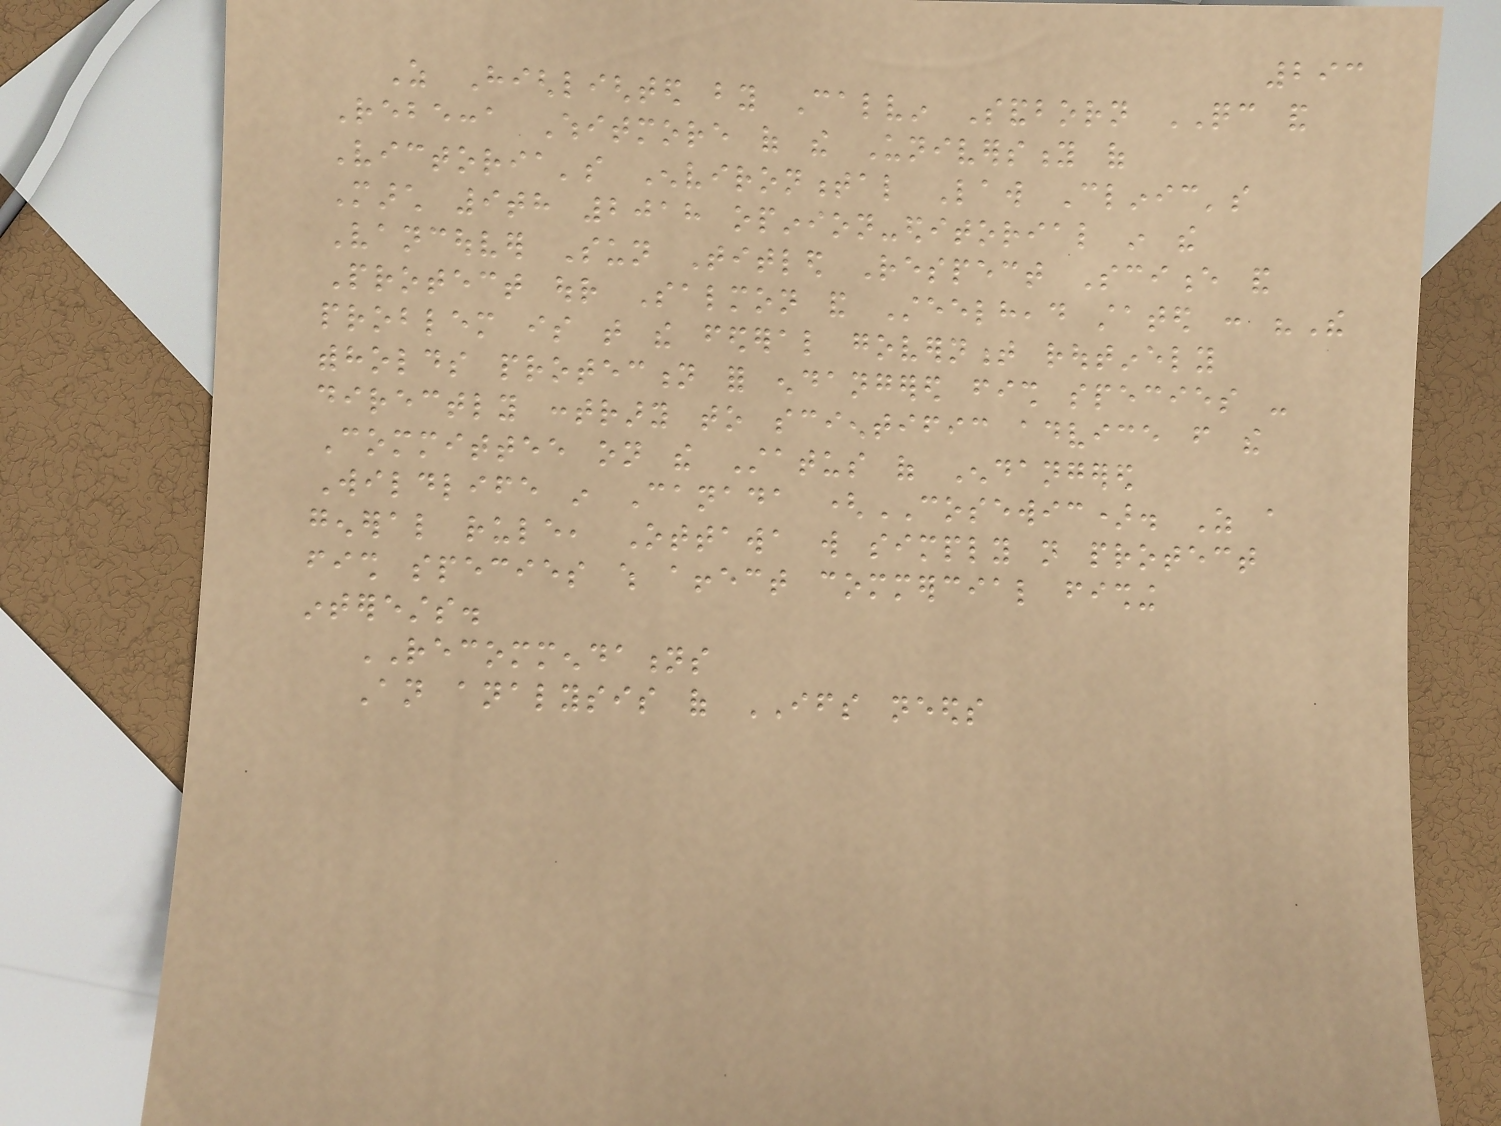293
As Highlighted by Calvin Sandborn QC and
Rebecca Whitmore of the University of
Victoria's Environmental Law Clinic's
March 9th 2018 opinion-editorial in the
Vancouver Sun Titled Respect Science and
Protect our Salmon and Steelhead stated : "The
problem is that the federal government routinely
withholds protection for endangered fish species -
directly contrary to scientific advice from the
Committee on the Status of Endangered
Wildlife in Canada (COSEWIC). As a
general rule, Ottawa will simply not protect
fish species which affect commercial fishing
interests.
RECOMMENDATIONS
An analysis of IFS needs
